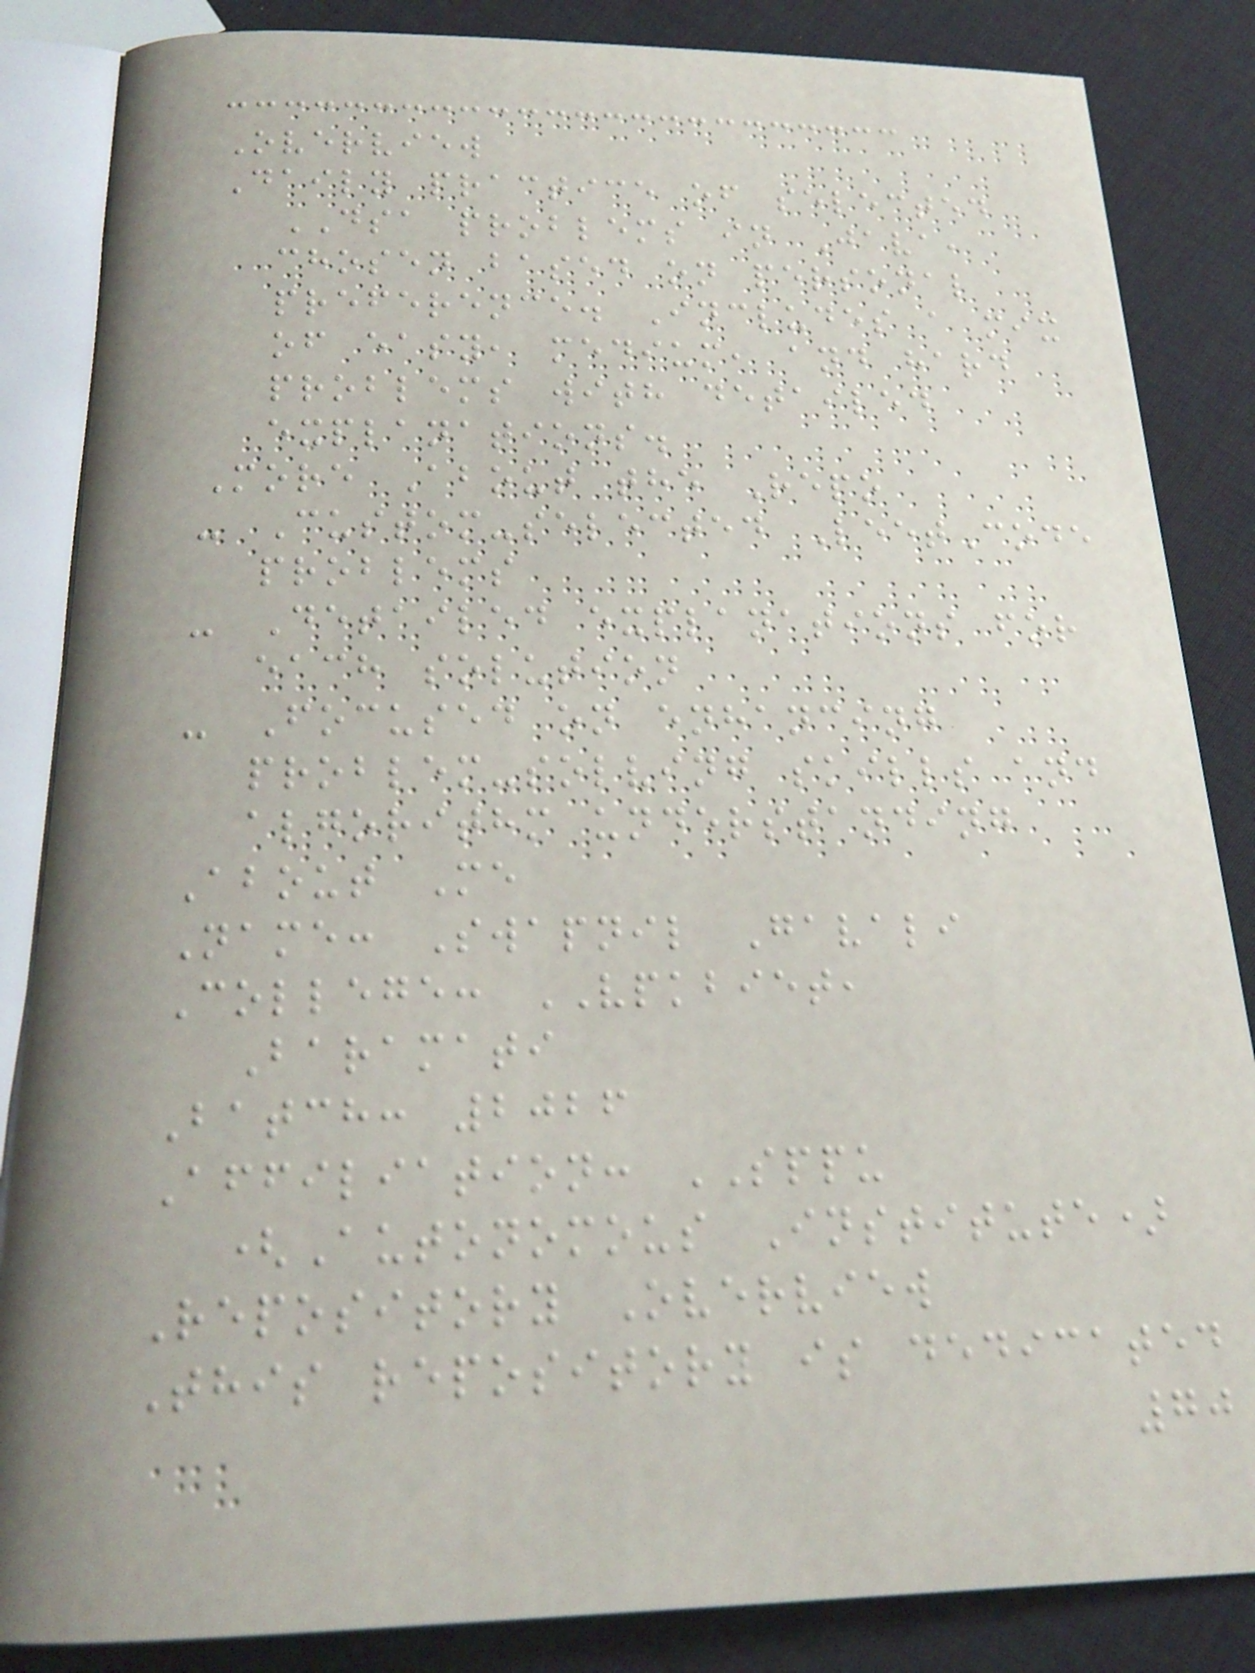Overview
Daily practice of selected
DSA problems in Java,
chosen based on personal
preference. Includes a mix
of easy, medium, and hard
problems with detailed
explanations.
More About the Repo
- Custom-selected LeetCode
problems
- Detailed explanations for
each solution
- Focused on enhancing
problem-solving skills and
algorithm understanding
About Me
Name: Swapnil Gavali
College: VPKBIET,
Baramati
Batch: 2026
Affiliation: SPPU
(Autonomous Institute)
Repository Overview
This repository is dedicated
70
